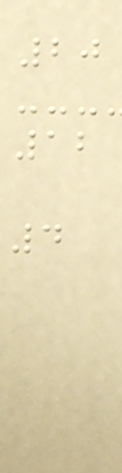20
12
4
